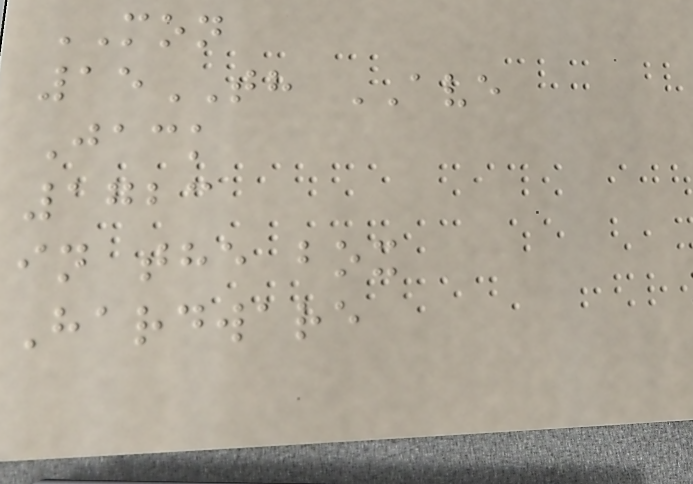MON
15TH AVE
Jack
1723
in the box
Hardware
